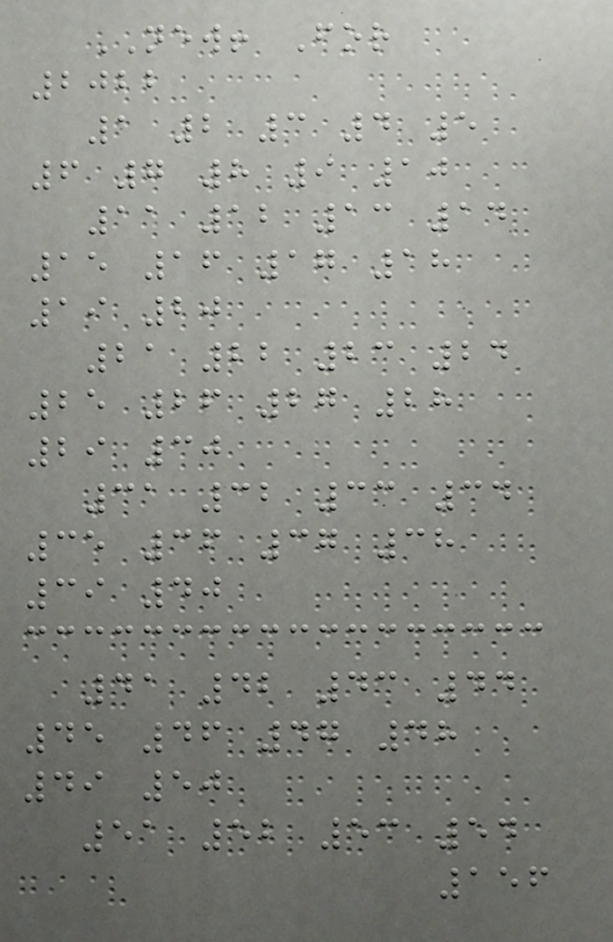NEW! For
2022
1 2 3 4 5
6 7 8 9 10
11 12 13 14
15 16 17 18
19 20
21 22 23 24
25 26 27 28
29 30
31 32 33 34
35 36 37 38
39 40
41 42 43 44
45 46 47 48
49 50
51 52 53 54
156
